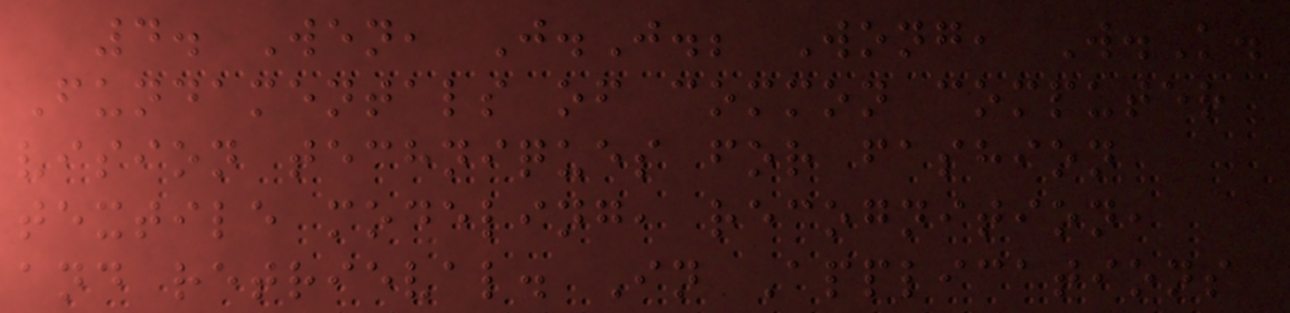4. Wen, J.J.; Wong, W.K.
Fundamentals of common computer
vision techniques for fashion
textile modeling, recognition,
and retrieval. In Applications
